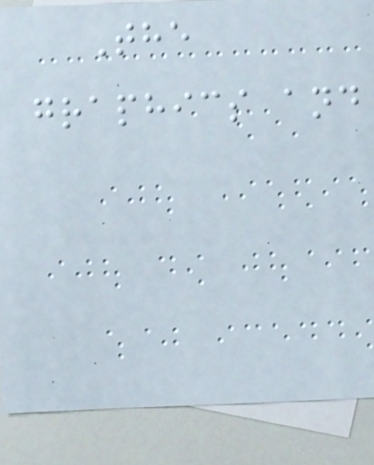The
graphics and
